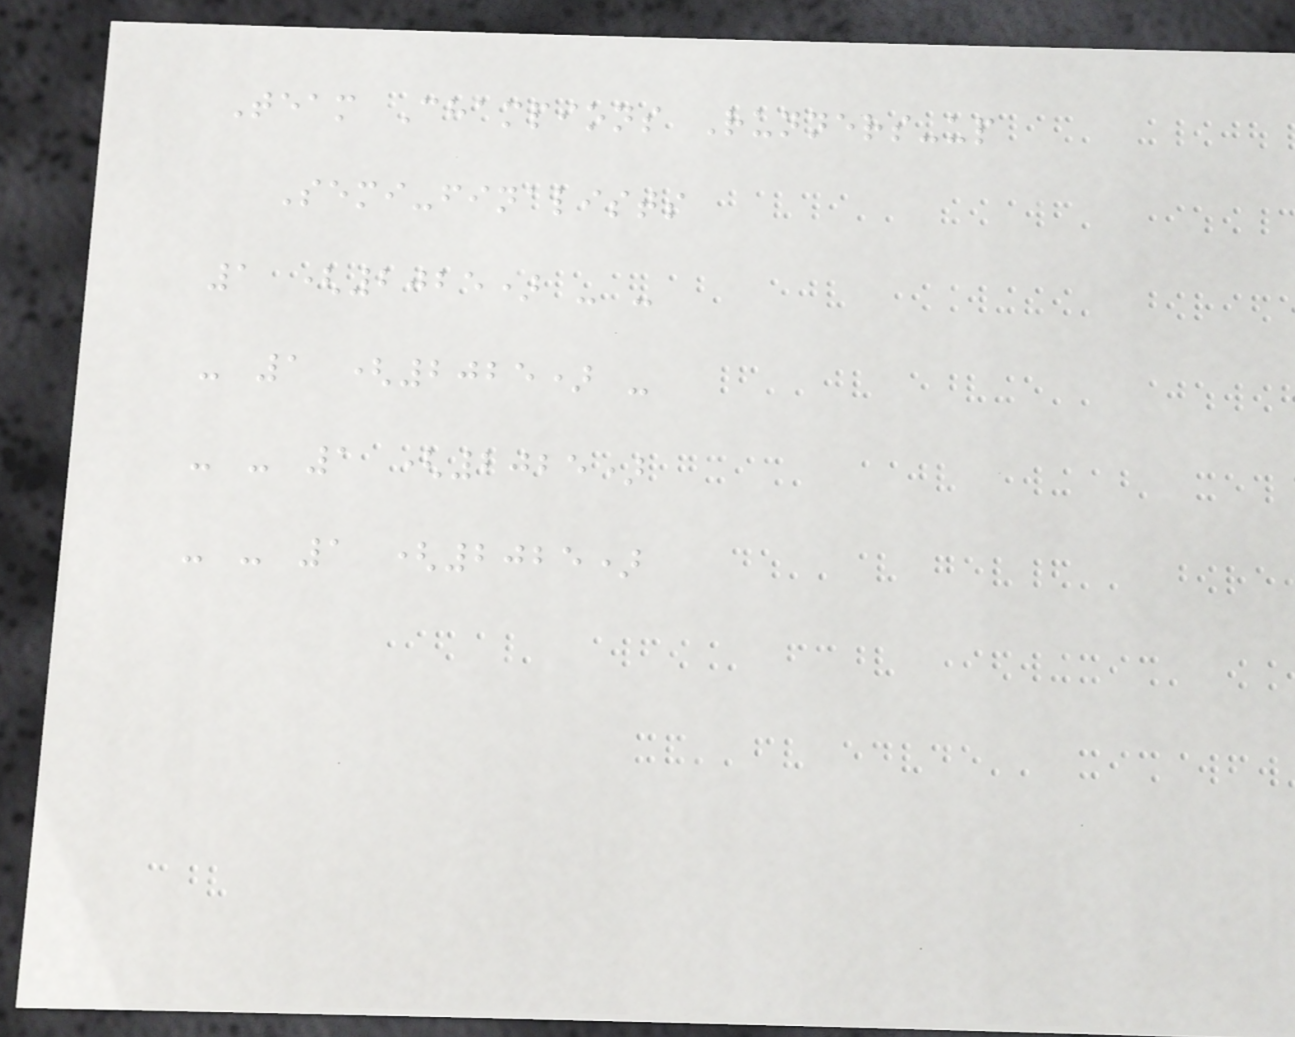Team Champions Runners-up
Semi-finalists
1 (2025) - -
- 1 (2025) -
- - 1 (2025)
- - 1 (2025)
